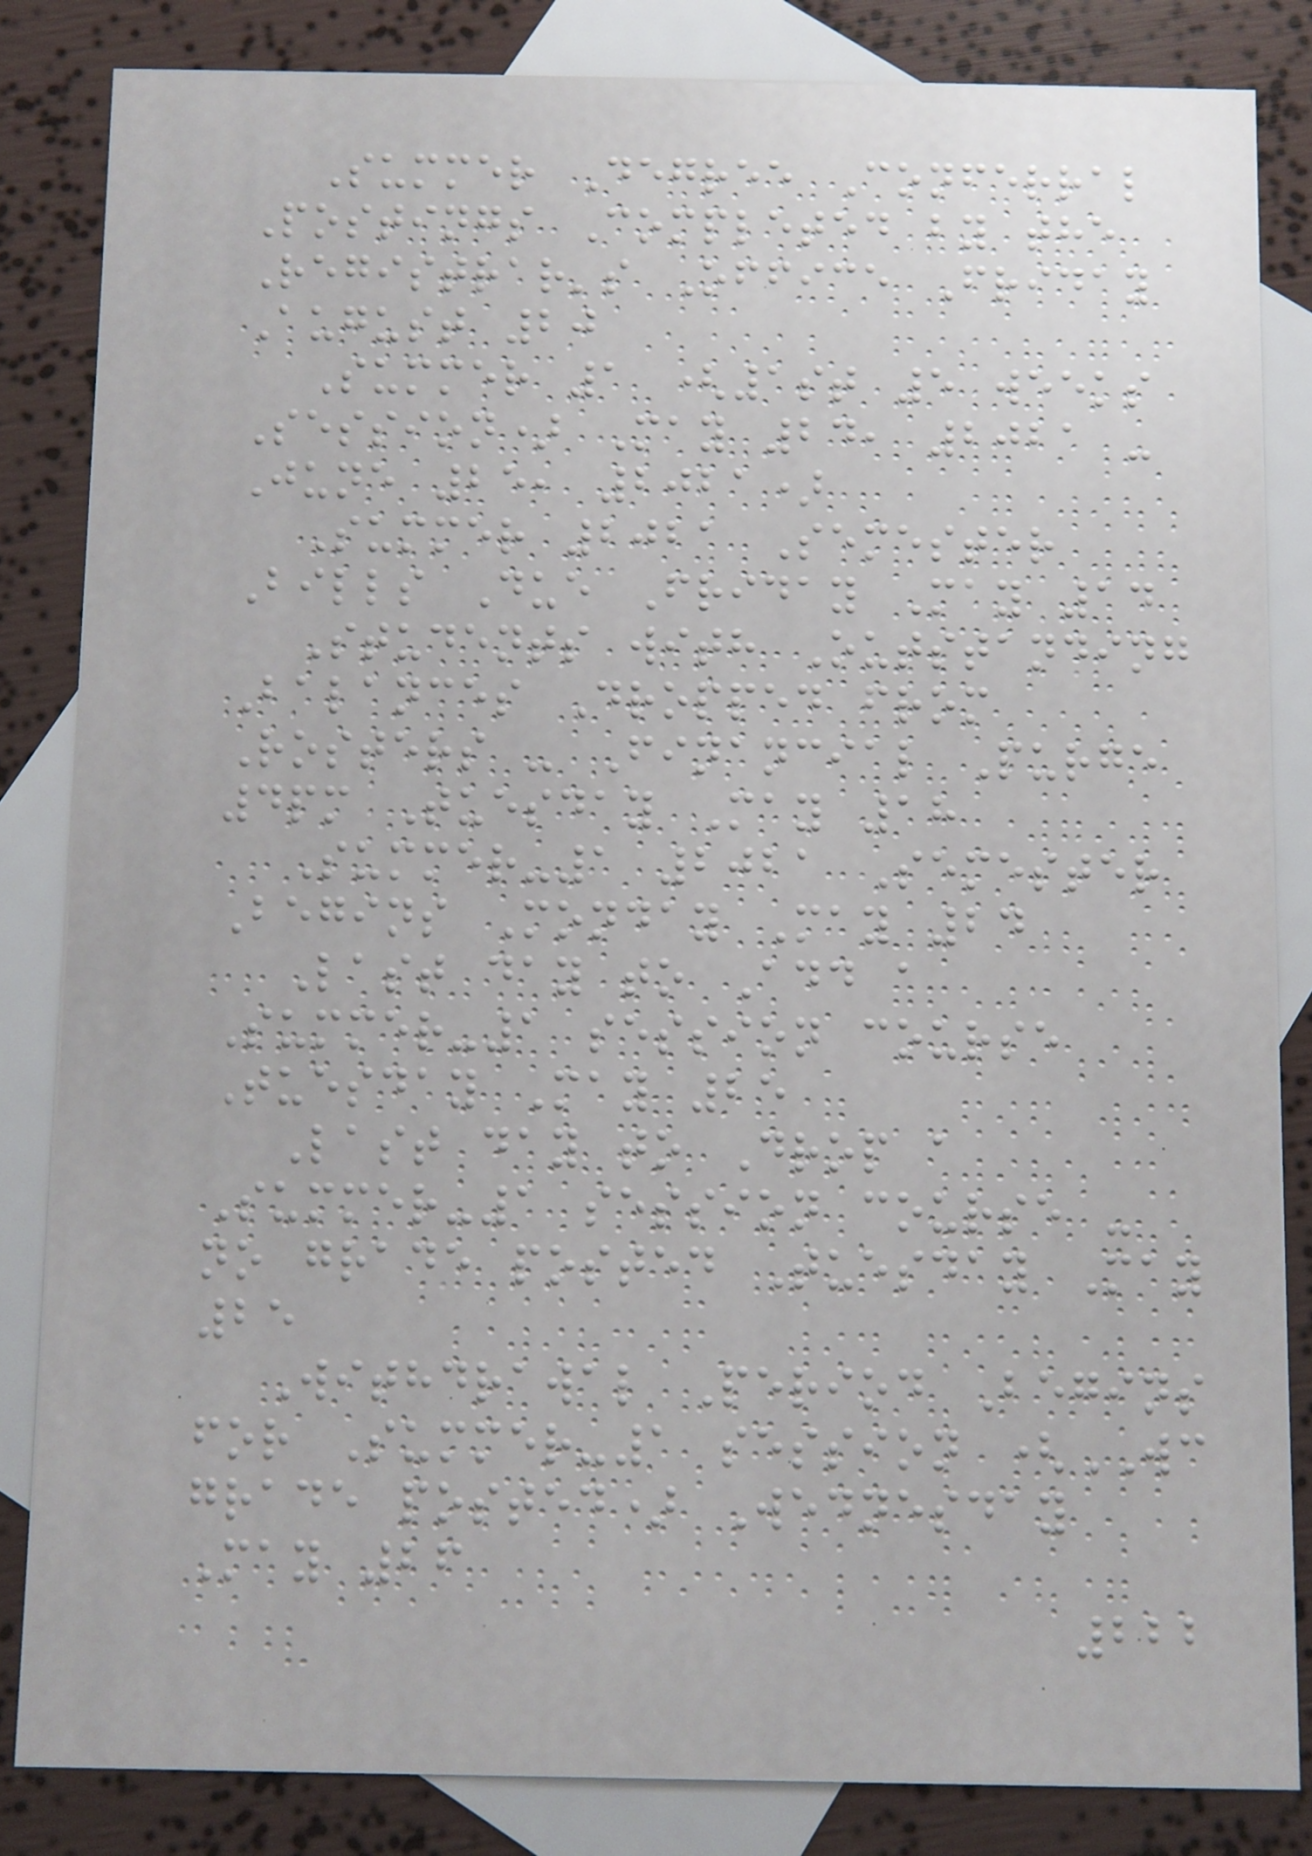Summer Degree Conferral
Postings Completed by the
Registrar's Office Friday
August 20
Summer 1 (1st 5 weeks
Session) May 24, 2021 -
June 25, 2021)
Summer 2021 Semester
Bills Due Friday May 14
Students with Outstanding
Balances Dropped from
Rosters - Financial Purge
4pm Tuesday May 18
Summer-1 2021 Semester
Begins Monday May 24
Last day to Add a
Summer-1 session course
Tuesday May 25
Last day to Drop a
Summer-1 session course -
no grade posted Tuesday May
25
Withdrawal Period Begins
for Summer-1 session (WC
grade posted) Wednesday
May 26
222
